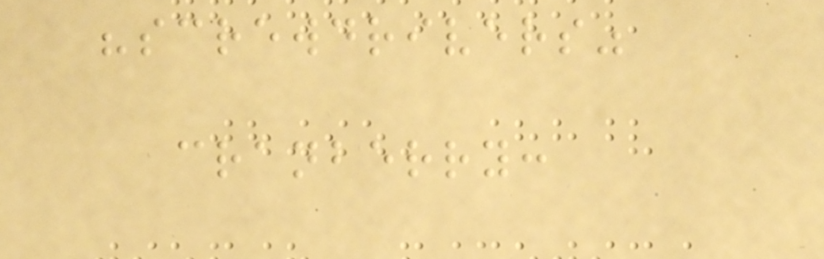"screwdrivers"
cranberry:
